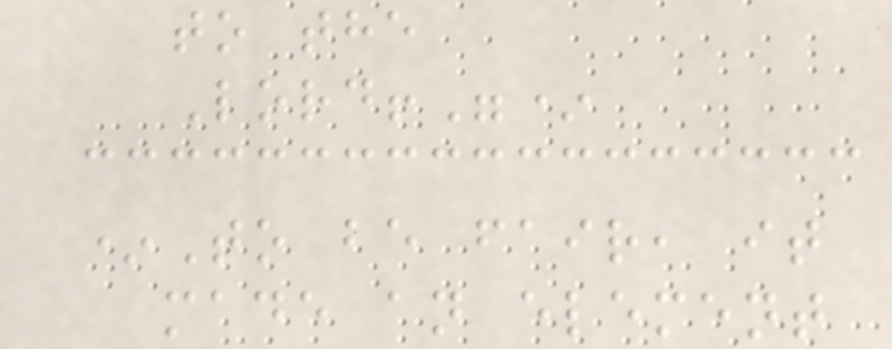to the
Lord!"*
*To be fair, it
made an element
